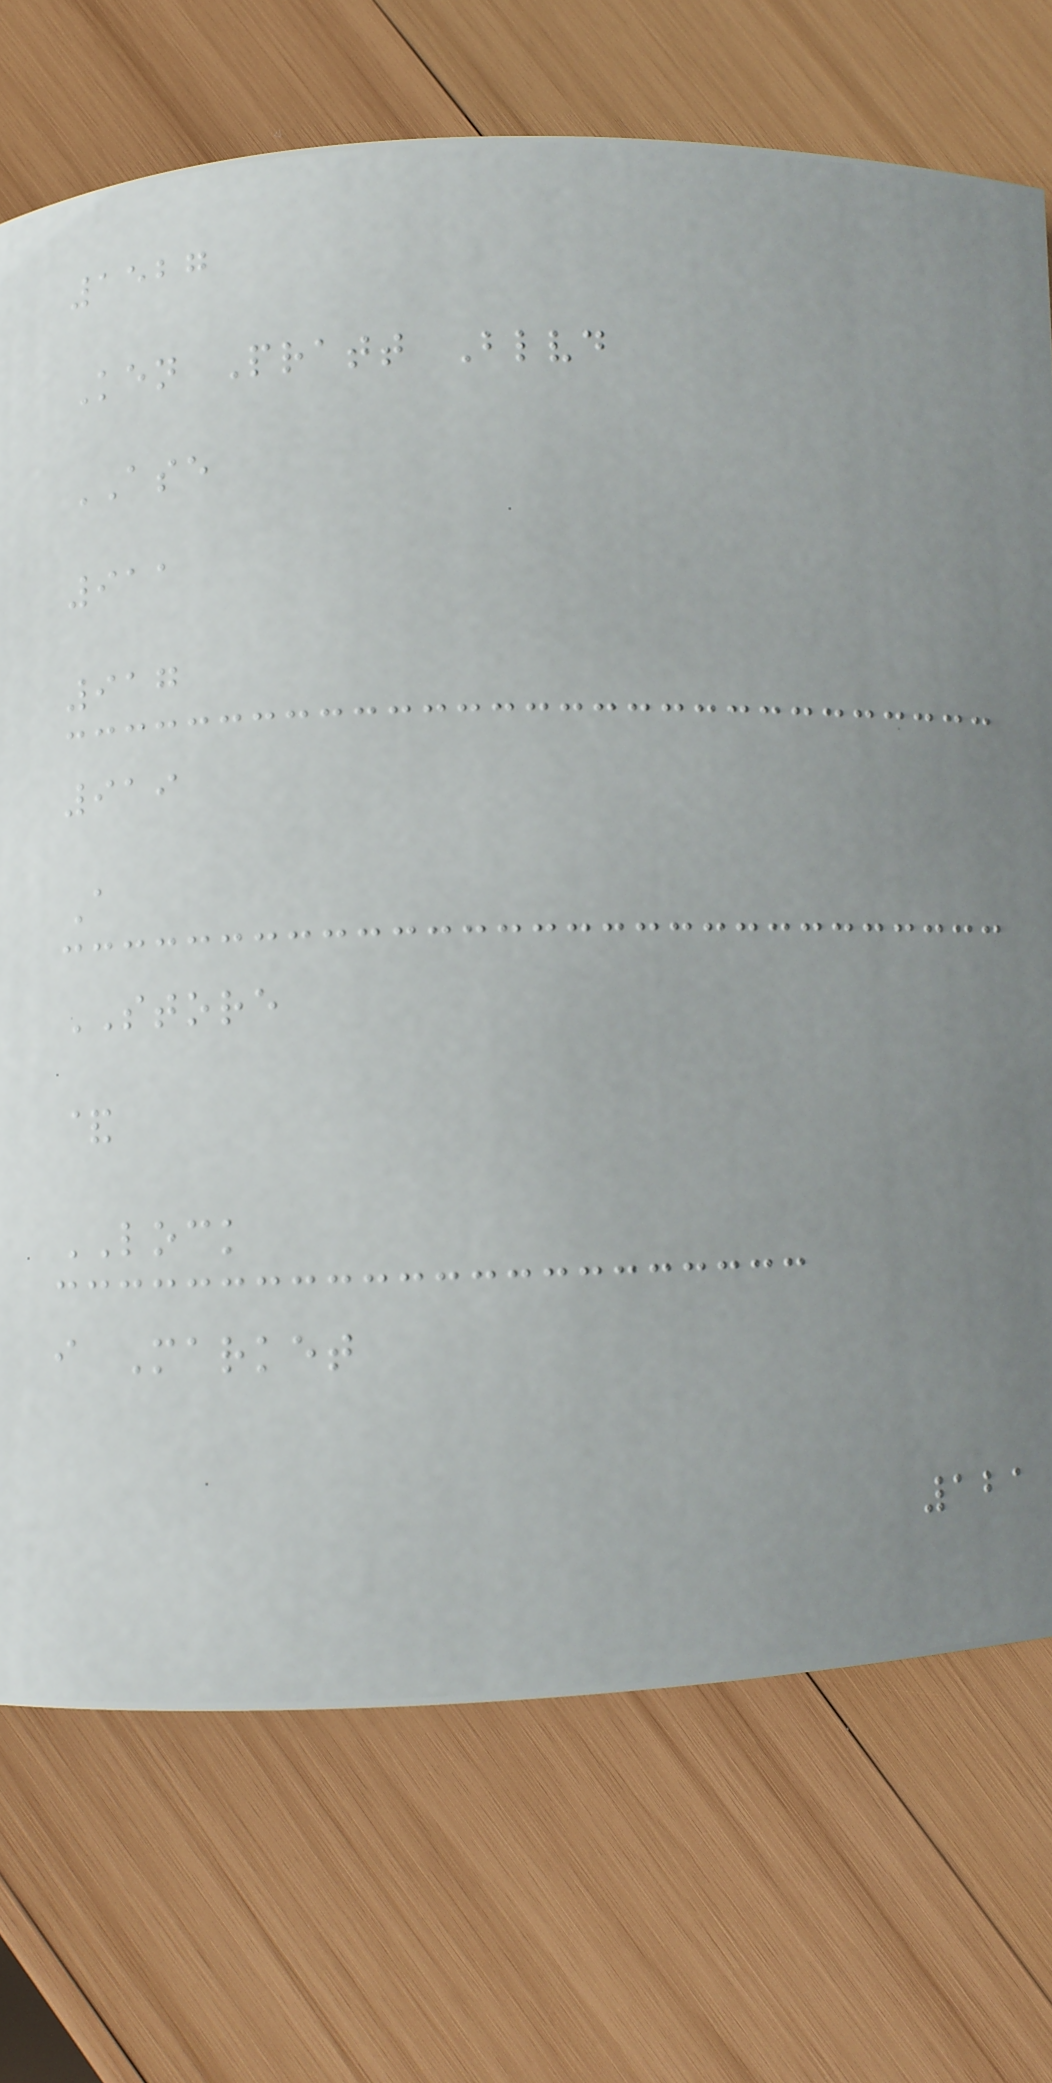1527
Ken Pratt Blvd
ASE
911
917
919
A
STORE
&
LOCK
i Market
121
